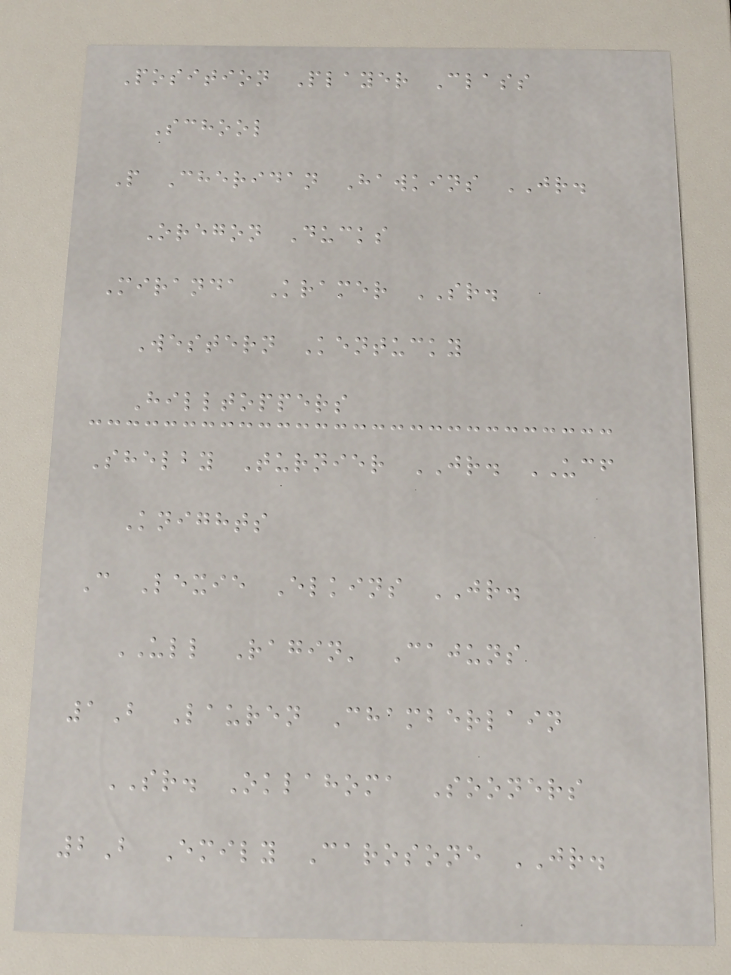Position Player Class
School
P Cheridan Hawkins JR.
Oregon Ducks
Miranda Kramer SR.
Western Kentucky
Hilltoppers
Shelby Turnier JR. UCF
Knights
C Lexie Elkins JR.
ULL Ragin' Cajuns
1B Lauren Chamberlain
SR. Oklahoma Sooners
2B Emily Carosone JR.
